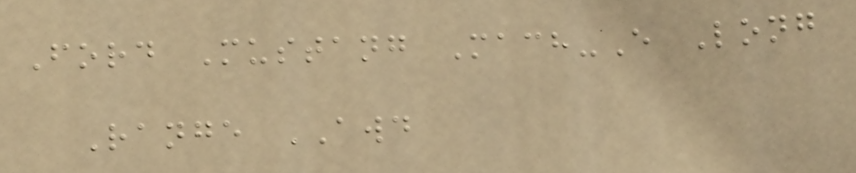Ford Mustang Mach-E Long
Range AWD
